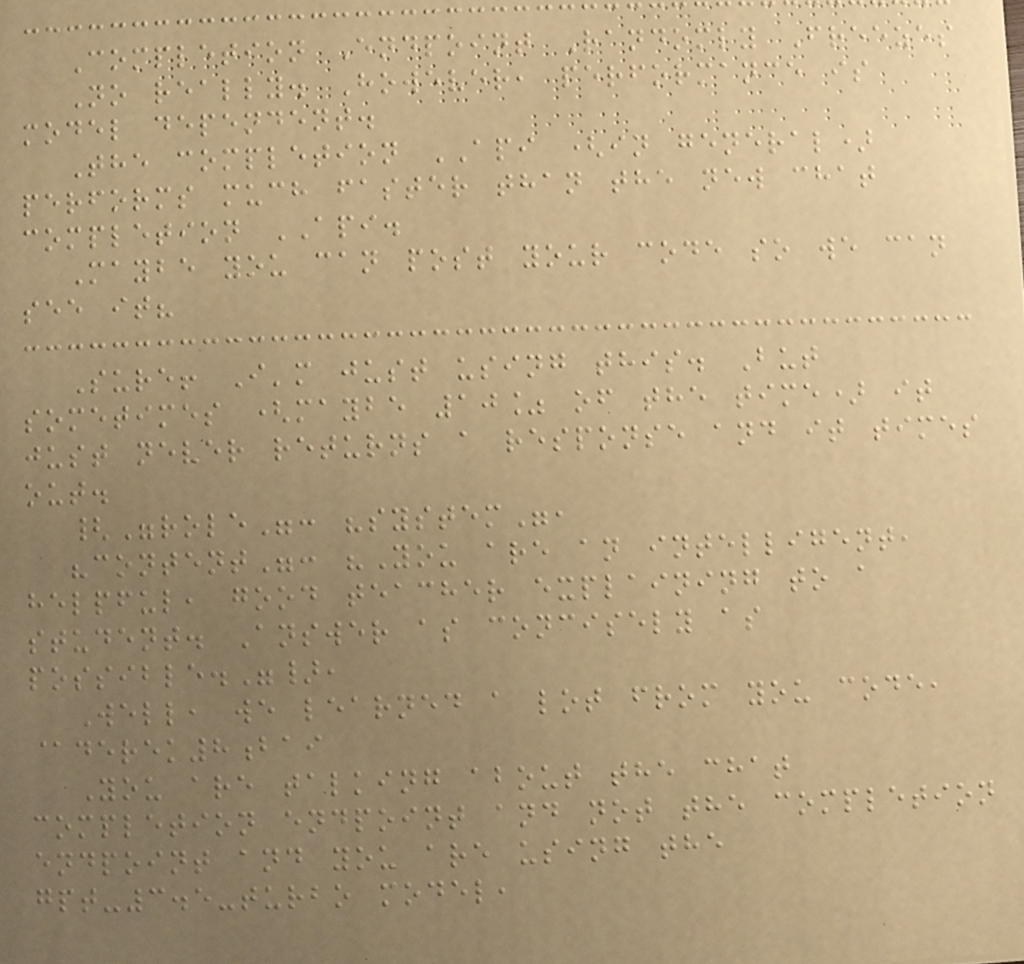Completion Endpoint Randomly Freezes
No really. However, performance is
model dependent.
The completion API (in general)
performs much faster than the new chat
completion API.
Maybe you can post your code so we can
see it?
Sure! I'm just using this. But
sometimes (maybe 10% of the time) it
just never returns a response and it times
out.
{"role": "system",
"content": "You are an intelligent,
helpful, good teacher explaining to a
student. Answer as concisely as
possible."},
Well, we learned a lot from you code,
@derek8bai
You are talking about the chat
completion endpoint and not the completion
endpoint and you are using the
gpt-3.5-turbo model,
